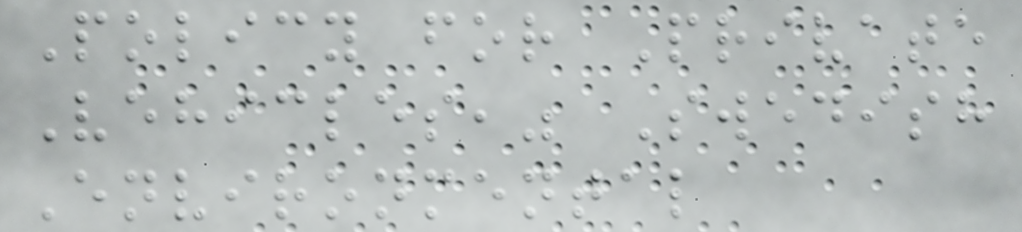Policy for Private
Vehicles," Swedish
Environmental
